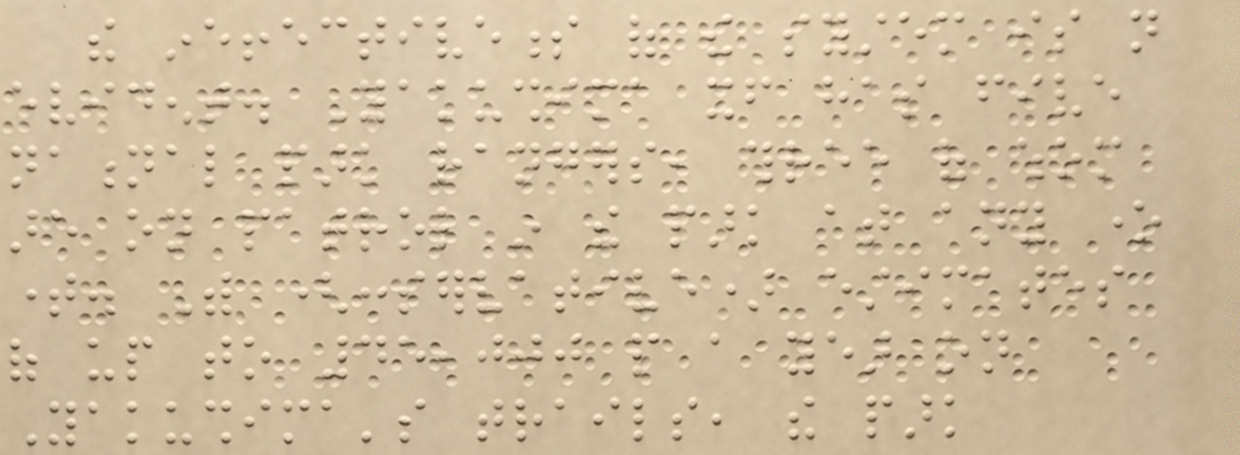the ineffectiveness of the system is not
evident. Yakushima itself has five
national park rangers, three of whom
are on patrol in the park at any one
time. With (conservative) estimates
of up to 45,000 people a year on
Yakushima's trails, the park
